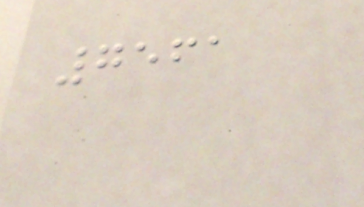7561
